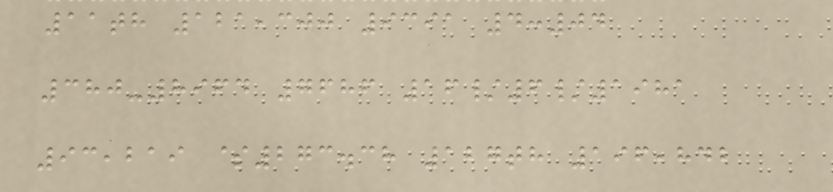11th 121,300 9391 4:04
380-8964 7686 16/6/1981
93,219 $273.38 127th 196,842
